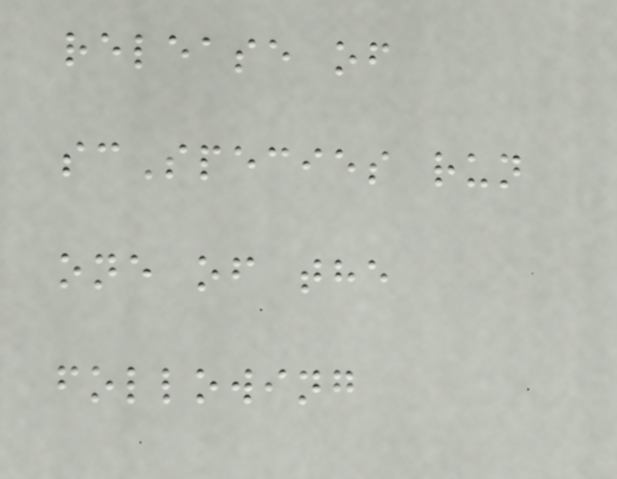release of
scSpecies run
one of the
following
